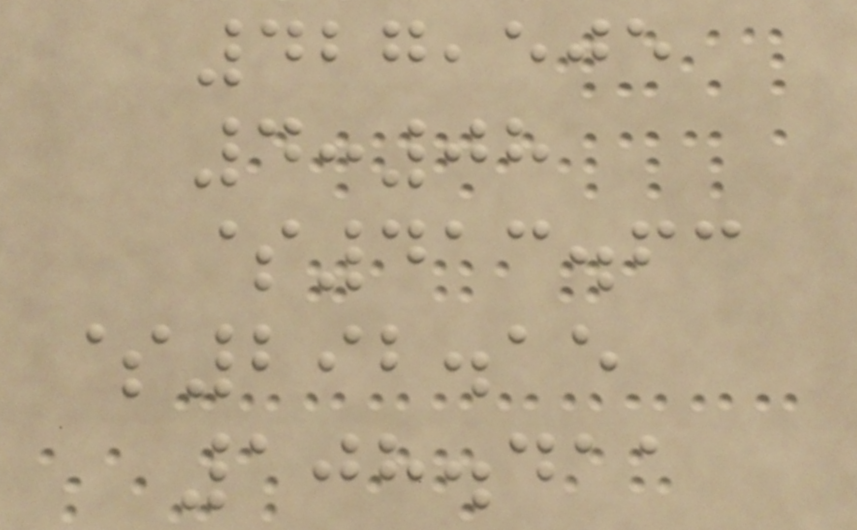427,505
4:08
$413.63
$292.15
108.411
